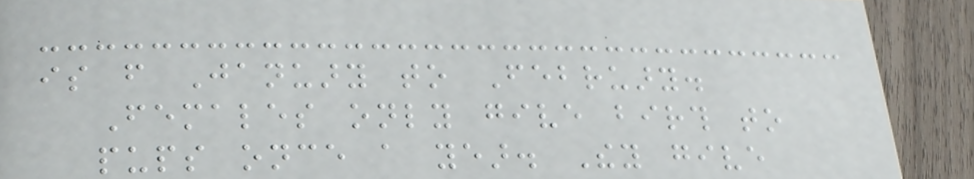is from January to February.
Females only give birth to
pups once a year. They give
